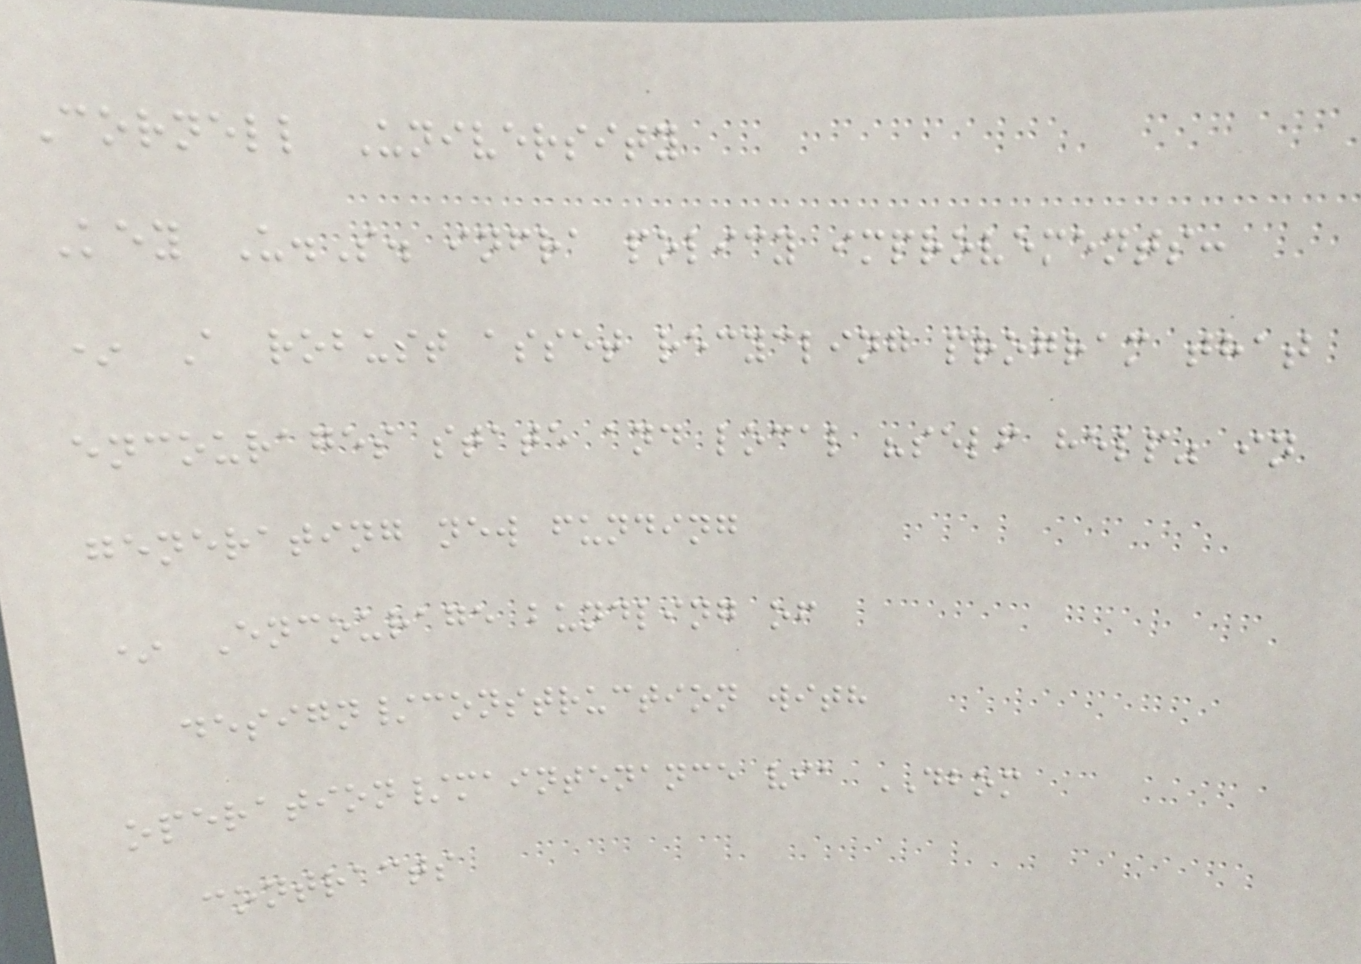Cornell University
Key U.S. infra policy improvements:
* A robust asset recycling program that
encourages state and local "self help" in
generating new funding
* Encourage bundling of
design/construction with
operation/maintenance via DBOM
contracts
